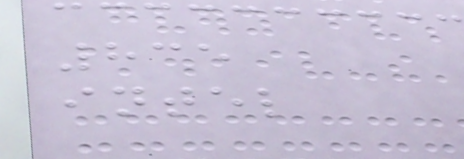835
intel
